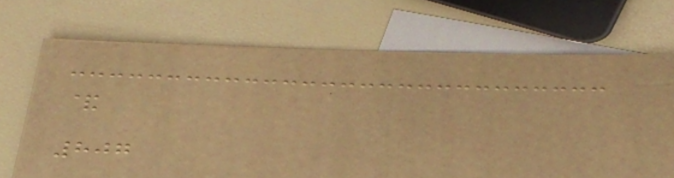&
807
